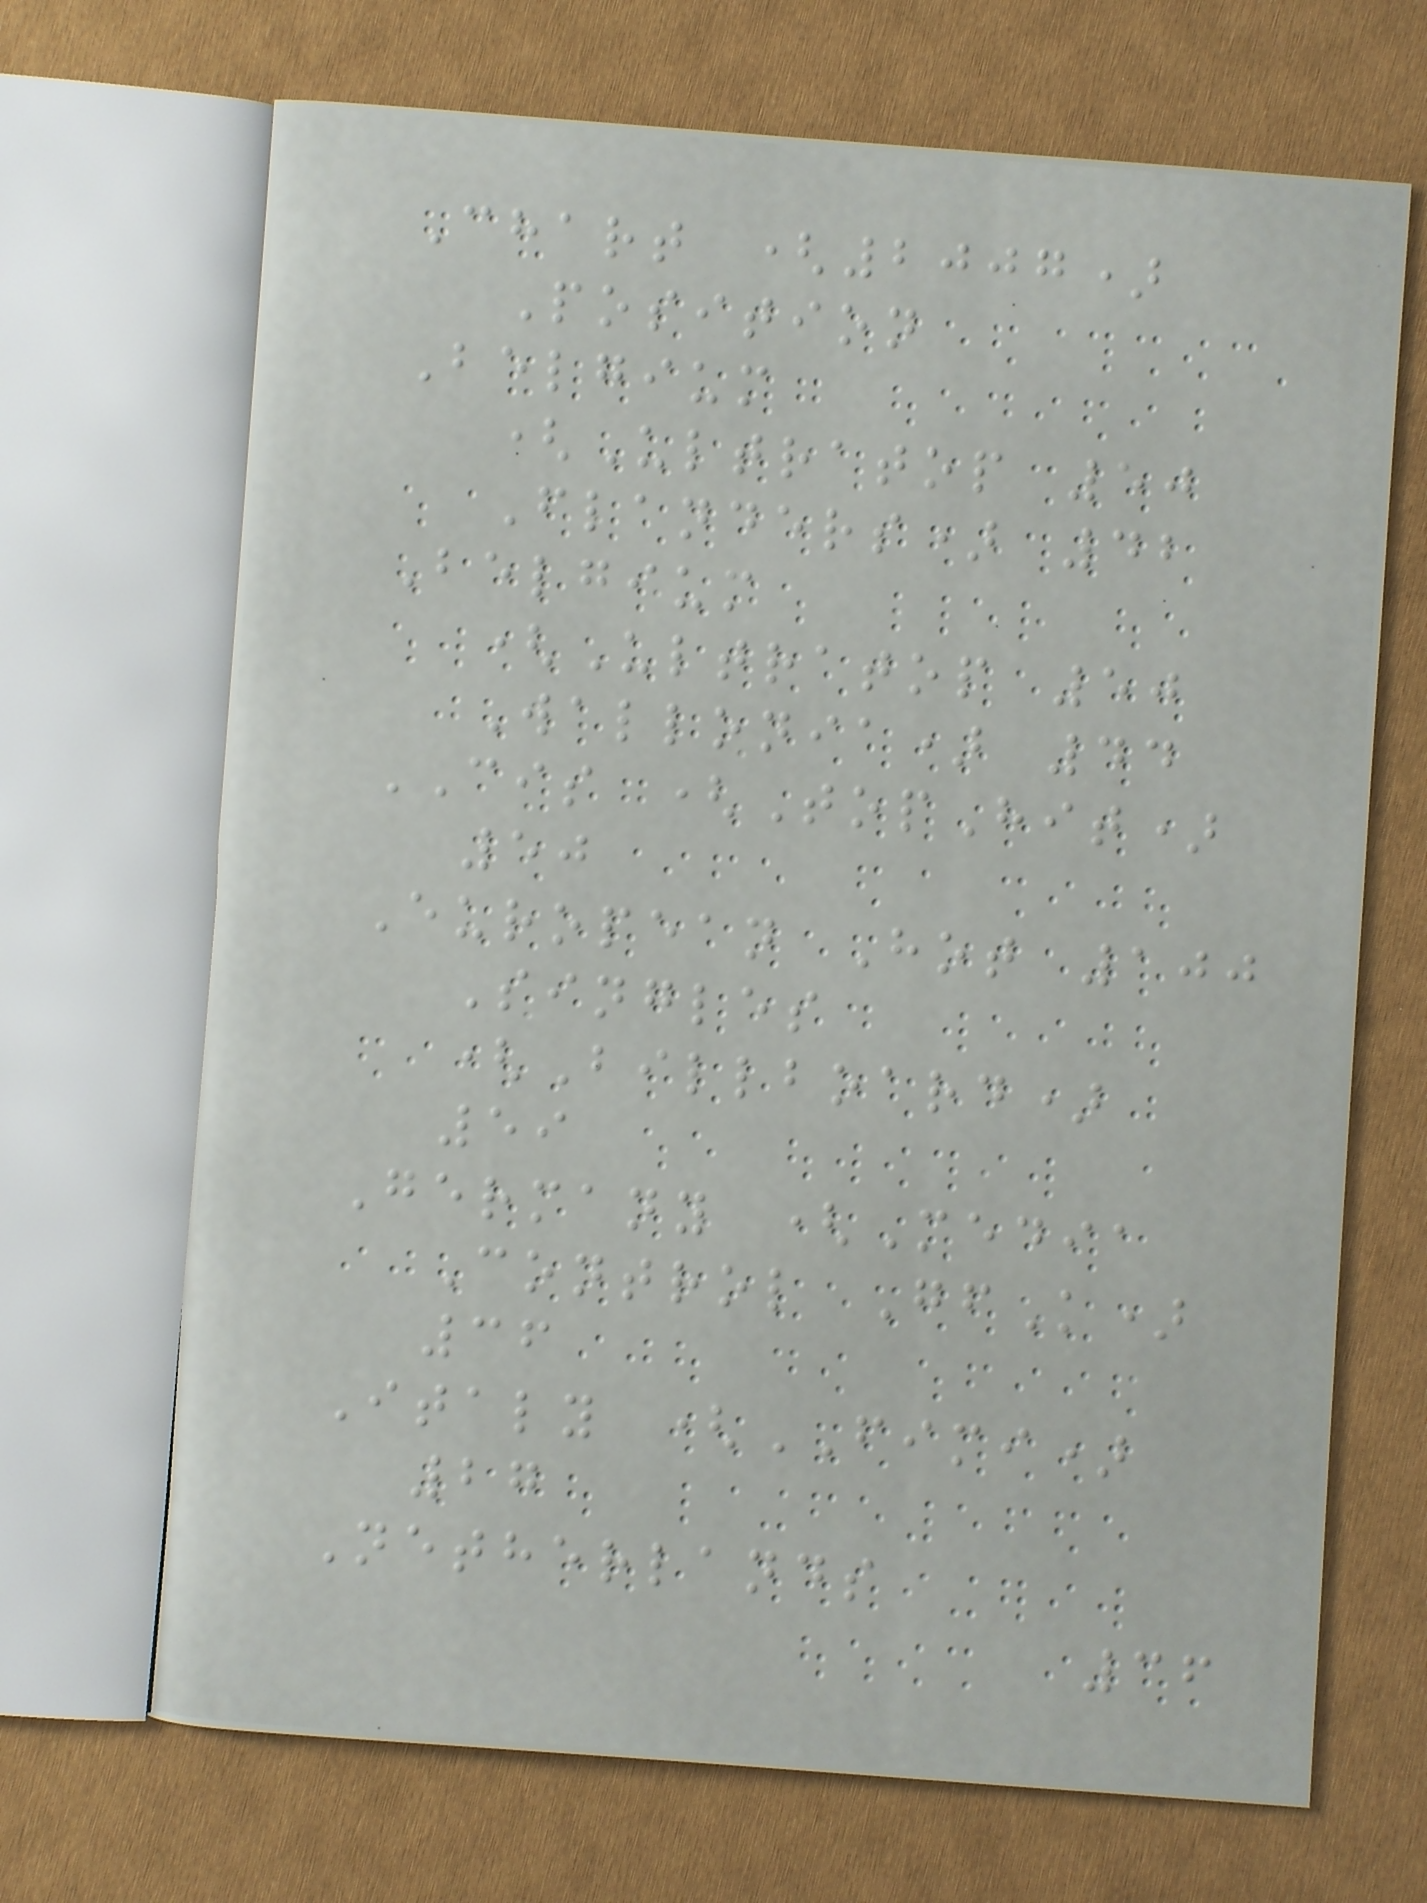Chart (2007)
Position
Belgium
(Ultratop 50
Flanders) 42
Belgium
(Ultratop 50
Wallonia) 44
CIS (TopHit)
50
European Hot 100
Singles
(Billboard)
59
Germany (Media
Control GfK)
36
Italy (FIMI)
27
Netherlands
36
